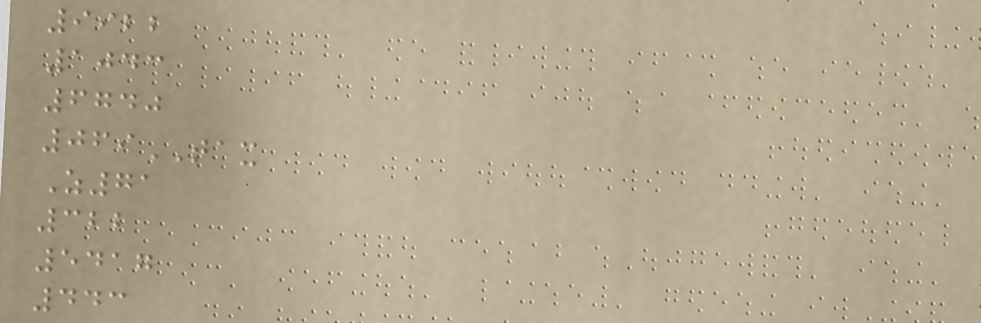9922
1043
6740
069TAX
Z71
322
5417
443
